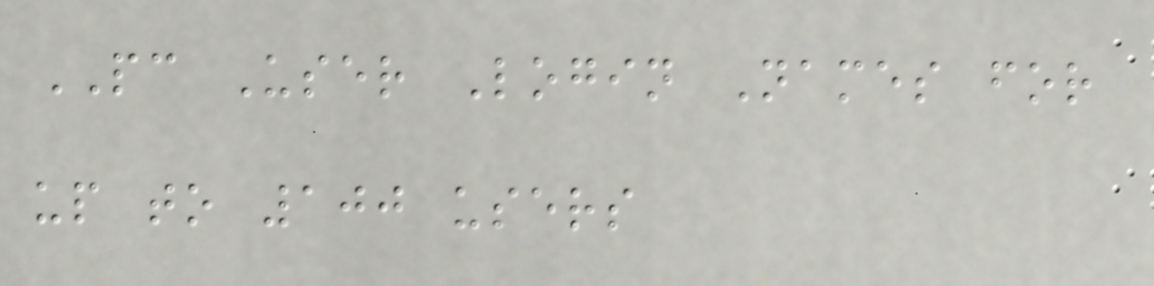PC User Login Names for
up to 100 users
